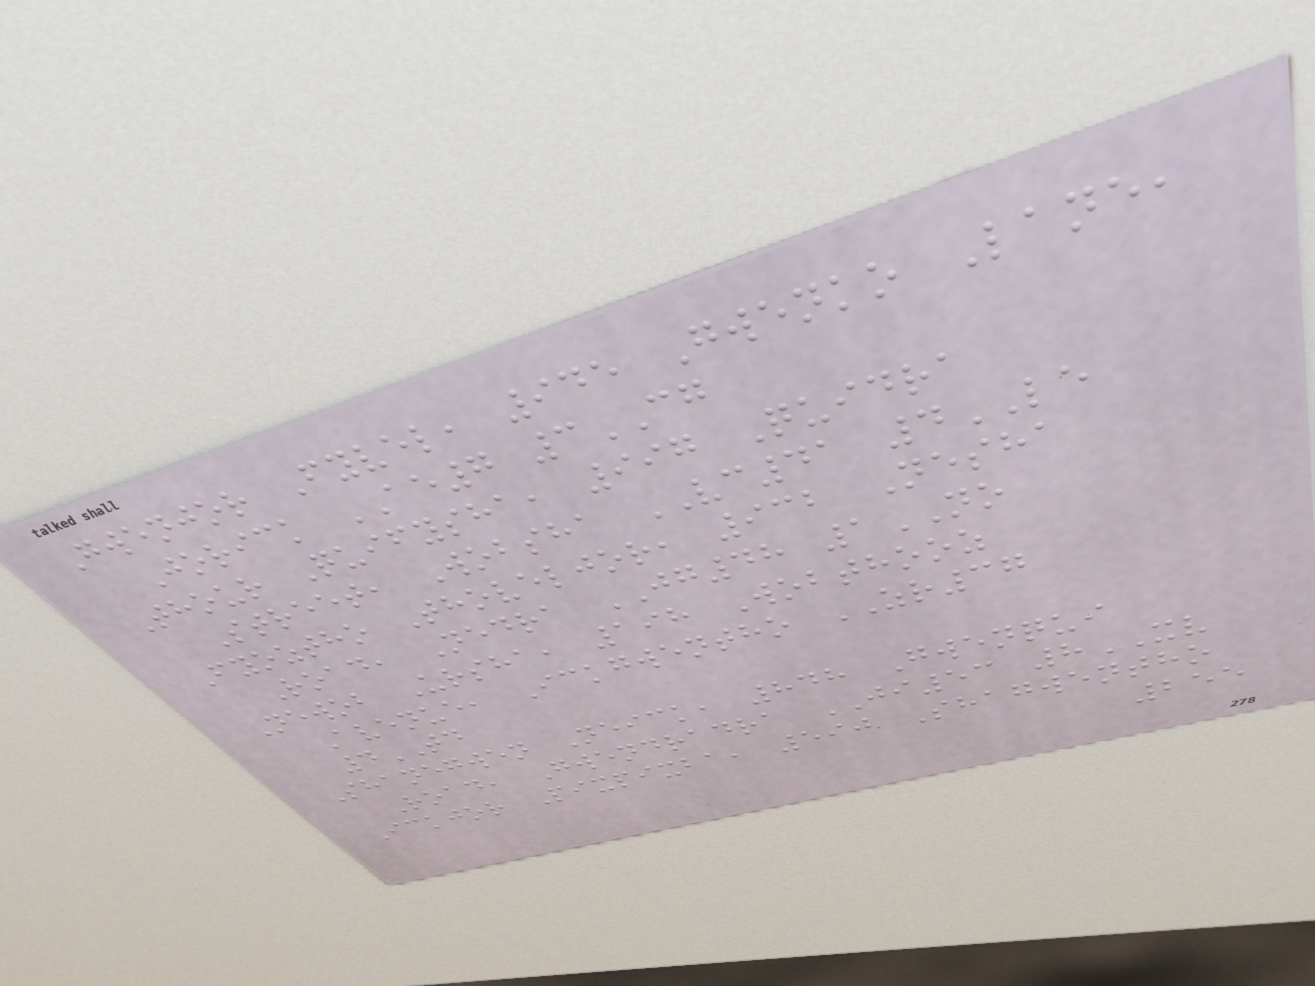Gwenjor Fyvel, 945 Gwenko Lane,
Jorick AE7 3CG
Thour Quifysha, 997 Quidra
Street, Wobsha VC41 4LE
Fyoztho Thoveljor, 932 Nesha
Road, Nedra JG48 1NO
Newob Ursha, 198 Wobthooz
Avenue, Ickgwentho ZR37
4TD
Shanegwen Neick, 848 Gwenqui
Road, Gwendradra JI53 8XV
Ickjor Pixpixba, 590 Shagwentho
255
